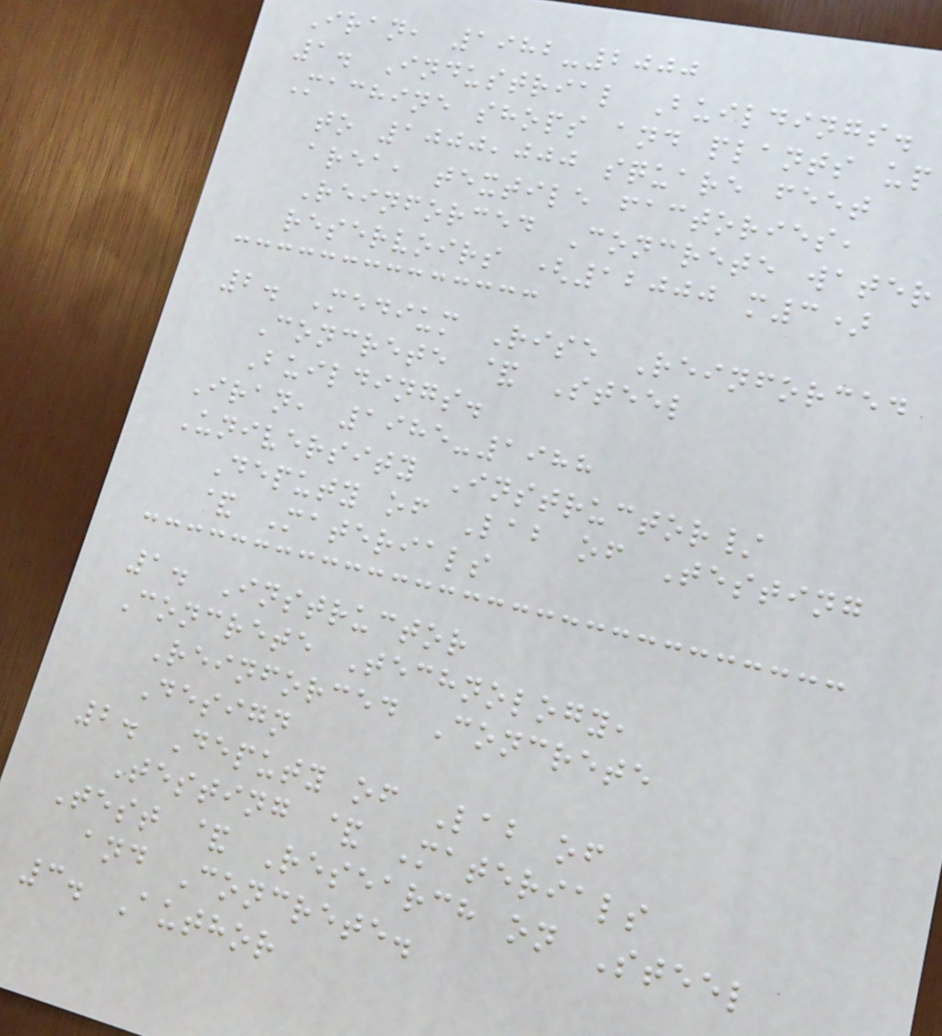Iran, 1982-2000
1. Industrial Buildings.
Machine shops and plants up
to 1000,000 square feet
area, textile factories,
Reinforced Concrete water
reservoirs (12000 m3)
2. Medium Rise Reinforced
Concrete & Steel
Buildings.
Iran, 1985-1988
University Instructor/
Deputy of Lab of Testing
& Materials
1. Instructor
Concrete Technology,
Reinforced Concrete
Design
2. Deputy of Lab of
Testing & Materials
Test & Research on Steel
and Concrete.
3. Author
